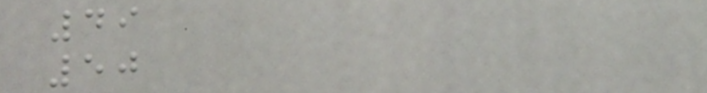49
50
